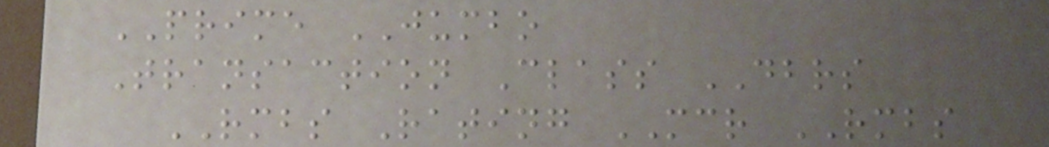PRIME JUMBO
Transaction Class DBRS
RMBS Rating MCR RMBS
